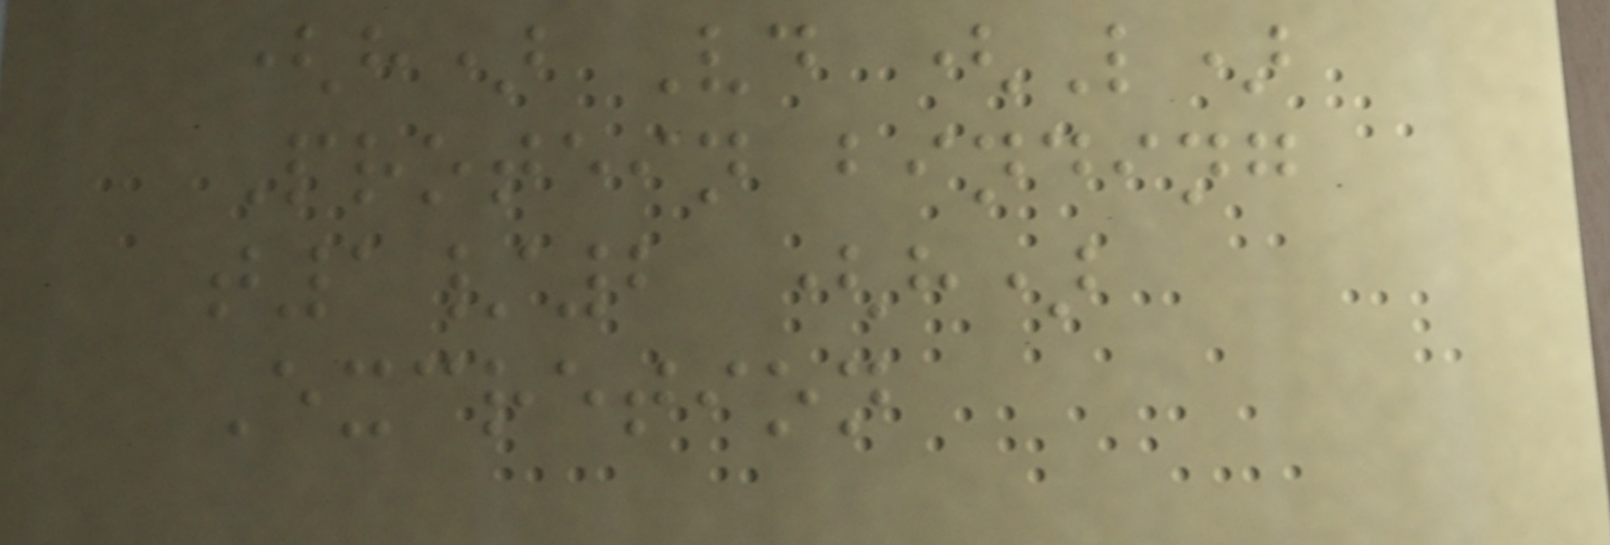(h) Vd (L)
Protein binding
t1/2 (h)
Excretion
